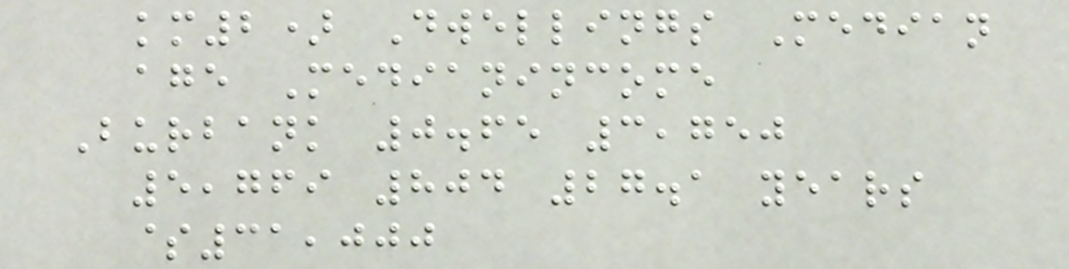km2) Dwellings Median
age Medianincome
Burbank 0.65 3,750
5,769 804 27.1 years
$31,000
